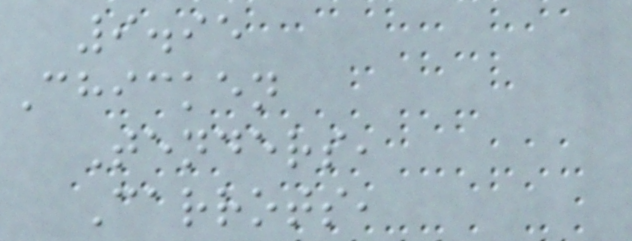9.95
Chicken
Tenders,
Carrots,
